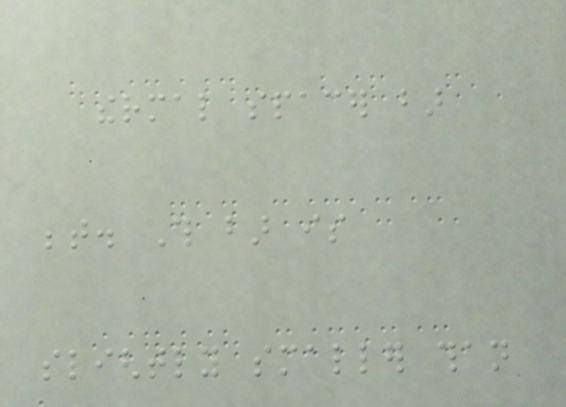thermal spacer bar
between. This bar is
slightly smaller than
